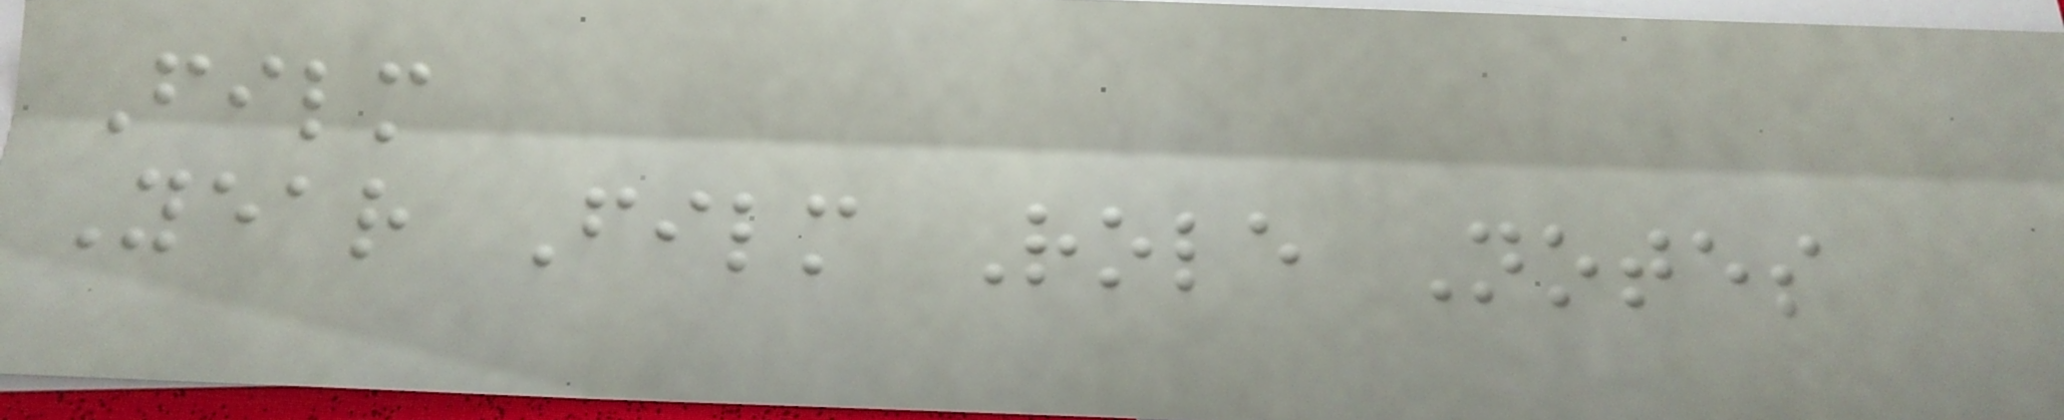Film
Year Film Role Notes
